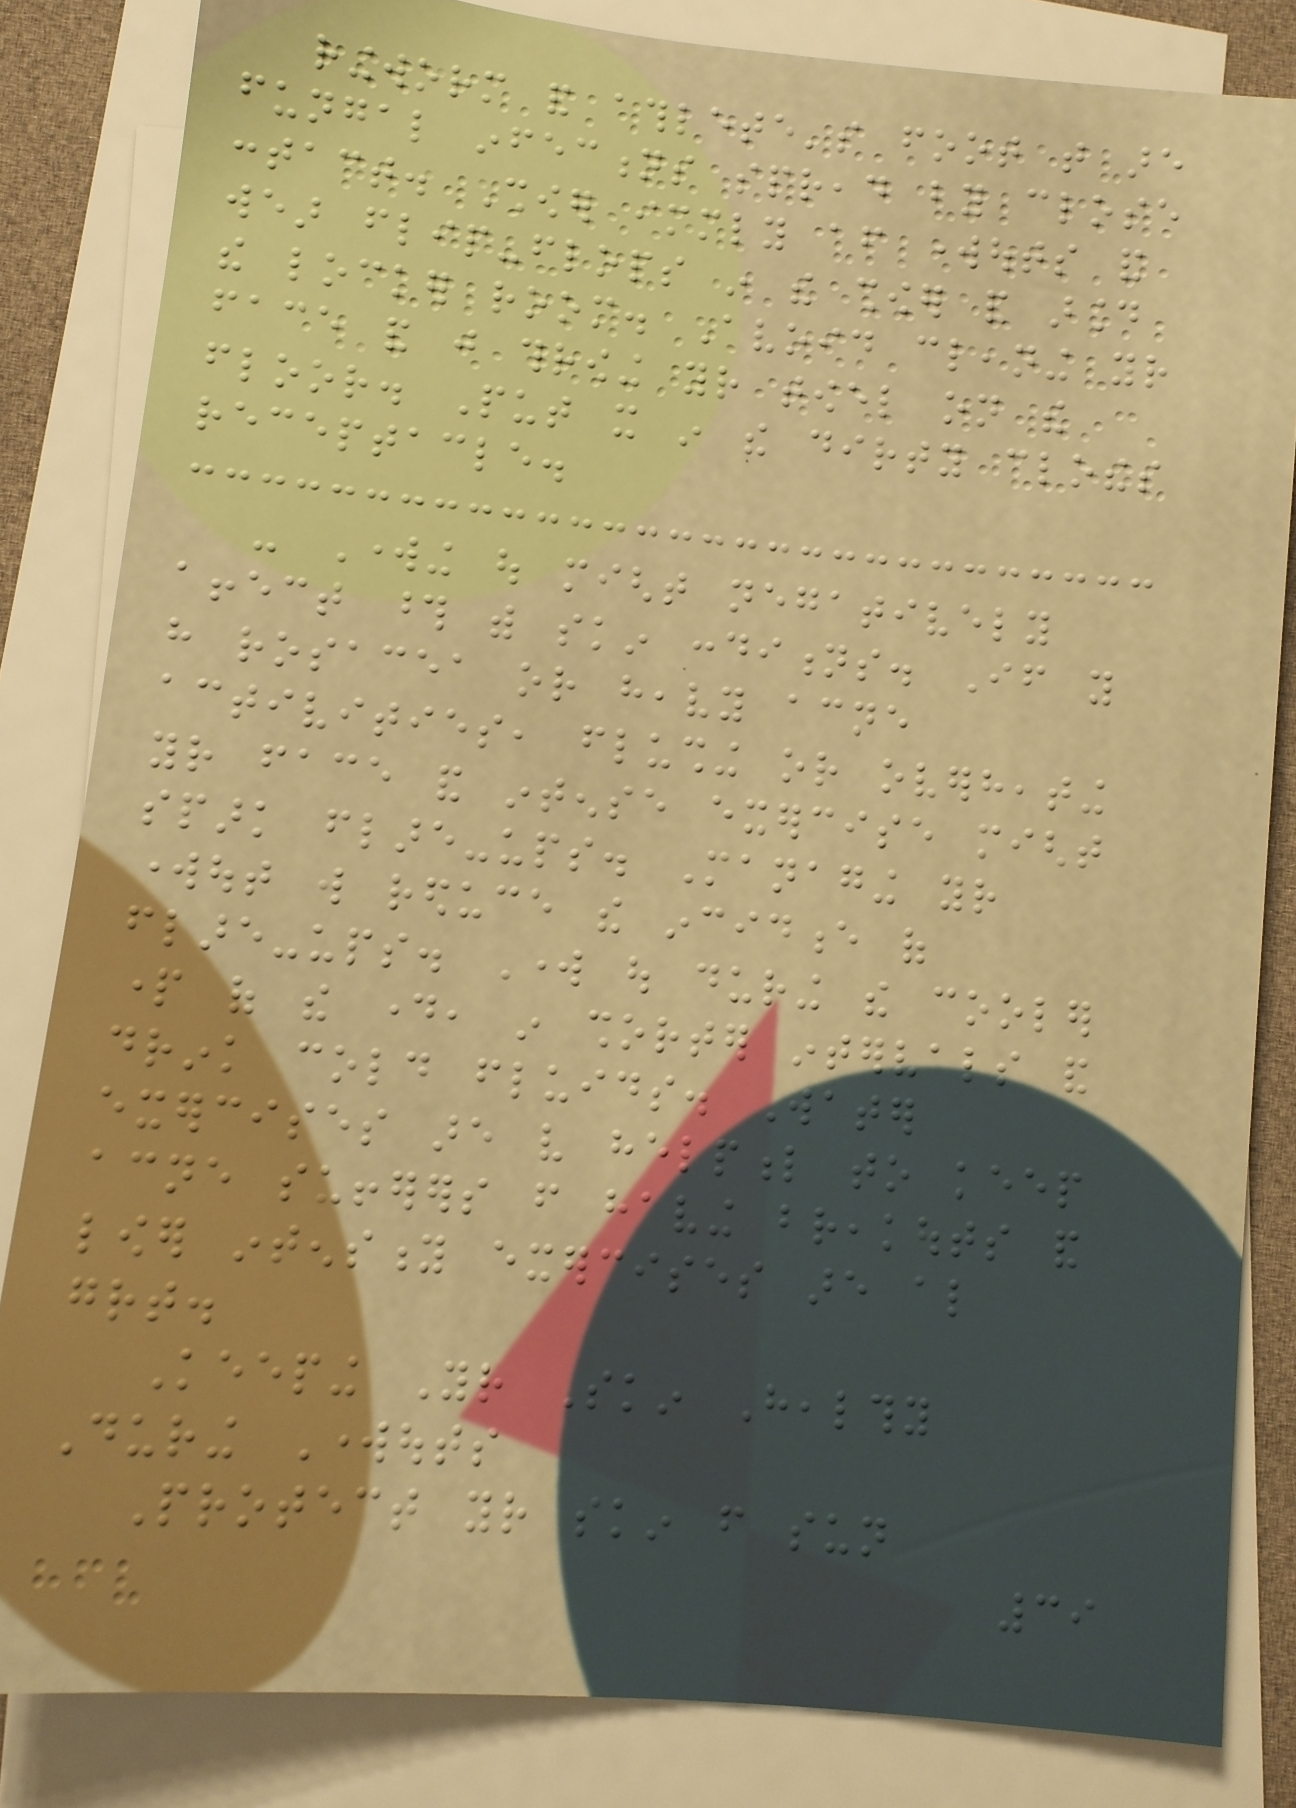ringworm and athlete's foot that are
fungal infections spread by close
contact. Shower immediately after workouts and
wear flip-flops in the shower and around
the locker room. Avoid cleaning your
face and just throwing your towel on the
floor. Put it in the dirty clothes
receptacle.
- Working out might negatively
affect those with skin conditions. If you
have rosacea or heavy acne
activities, flushing or overheating
your face and intense exercise might
spark flare-ups. Managing your
workout will reduce the incidence of
flare-ups. Work out during the cooler
part of the day, in shorter intervals and
drink cold fluids. Water
exercises are very helpful to keep
acne sufferers from having breakouts and
lower intensity exercises are also
great.
Keeping Your Skin Healthy
During Workouts
Protect your skin from sun
39
